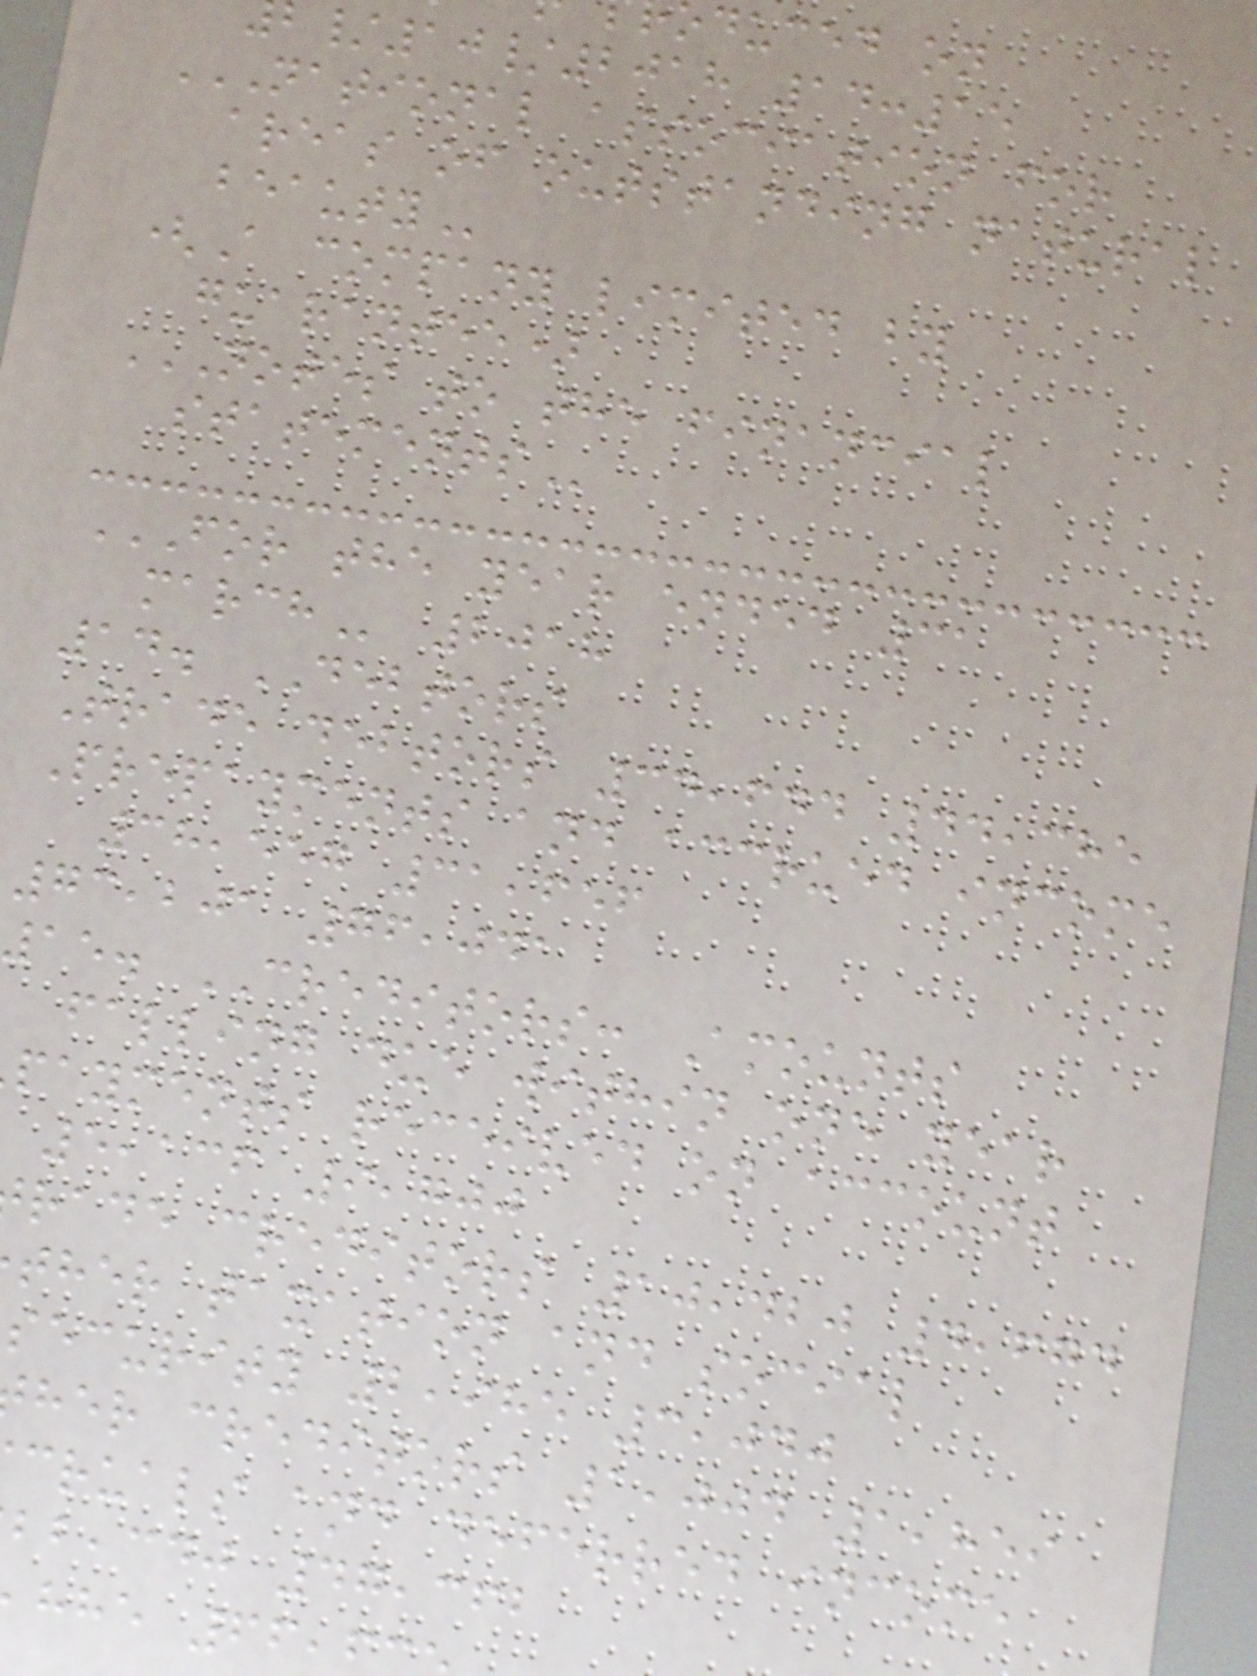duced on
/10/2018 14:15
NATIONAL ASSOCIATION FOR
areas of outstanding natural
(A company limited by
guarantee)
NOTES TO THE FINANCIAL
FOR THE YEAR ENDED 31
2018
14. DEBTORS
Trade debtors 34,644 44,385
Prepayments and accrued income
38,557 31,656
73,201 76,041
ae. CREDITORS: Amounts
falling due within one year
payments received on account
5,136 9,700
rade creditors 10,420 4,674
ther taxation and social
security 2,985 3,040
her creditors 1,004 1,859
cruals and deferred income
,cdj 47,362
hhe 66,
